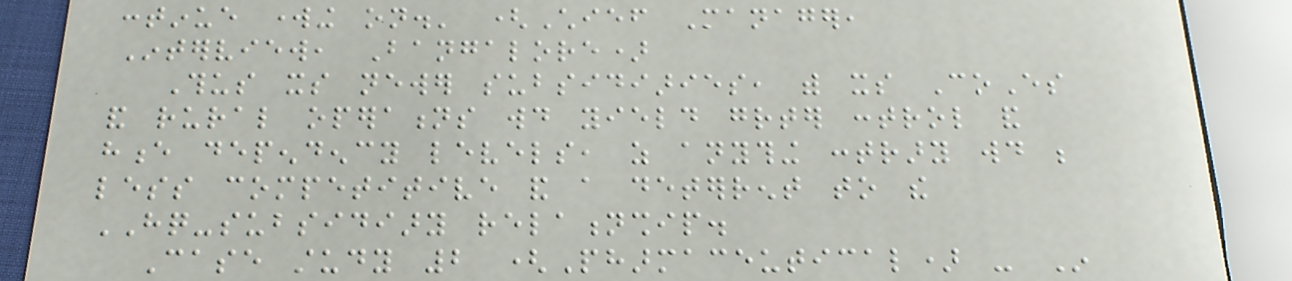continue working on.' (Chief Manager,
Interview, Bangalore)
Thus its newer subsidiaries, with its CoEs
and rural operations would yield greater control and
hence dependency levels, as anything contrary would be
less competitive and a deterrent to the
HQ-subsidiary relationship.
Case study 2 (Pharmaceutical) - In
